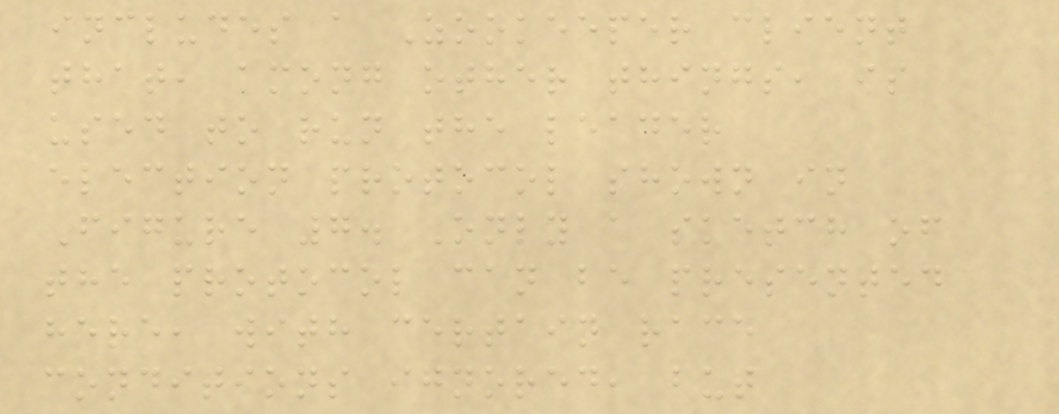includes a Zookeeper client
that, among other things, is
used to run the leader
election protocol shown in
Figure 7. Only a sketch of
the protocol can be presented
here, with certain race
conditions ignored, but
